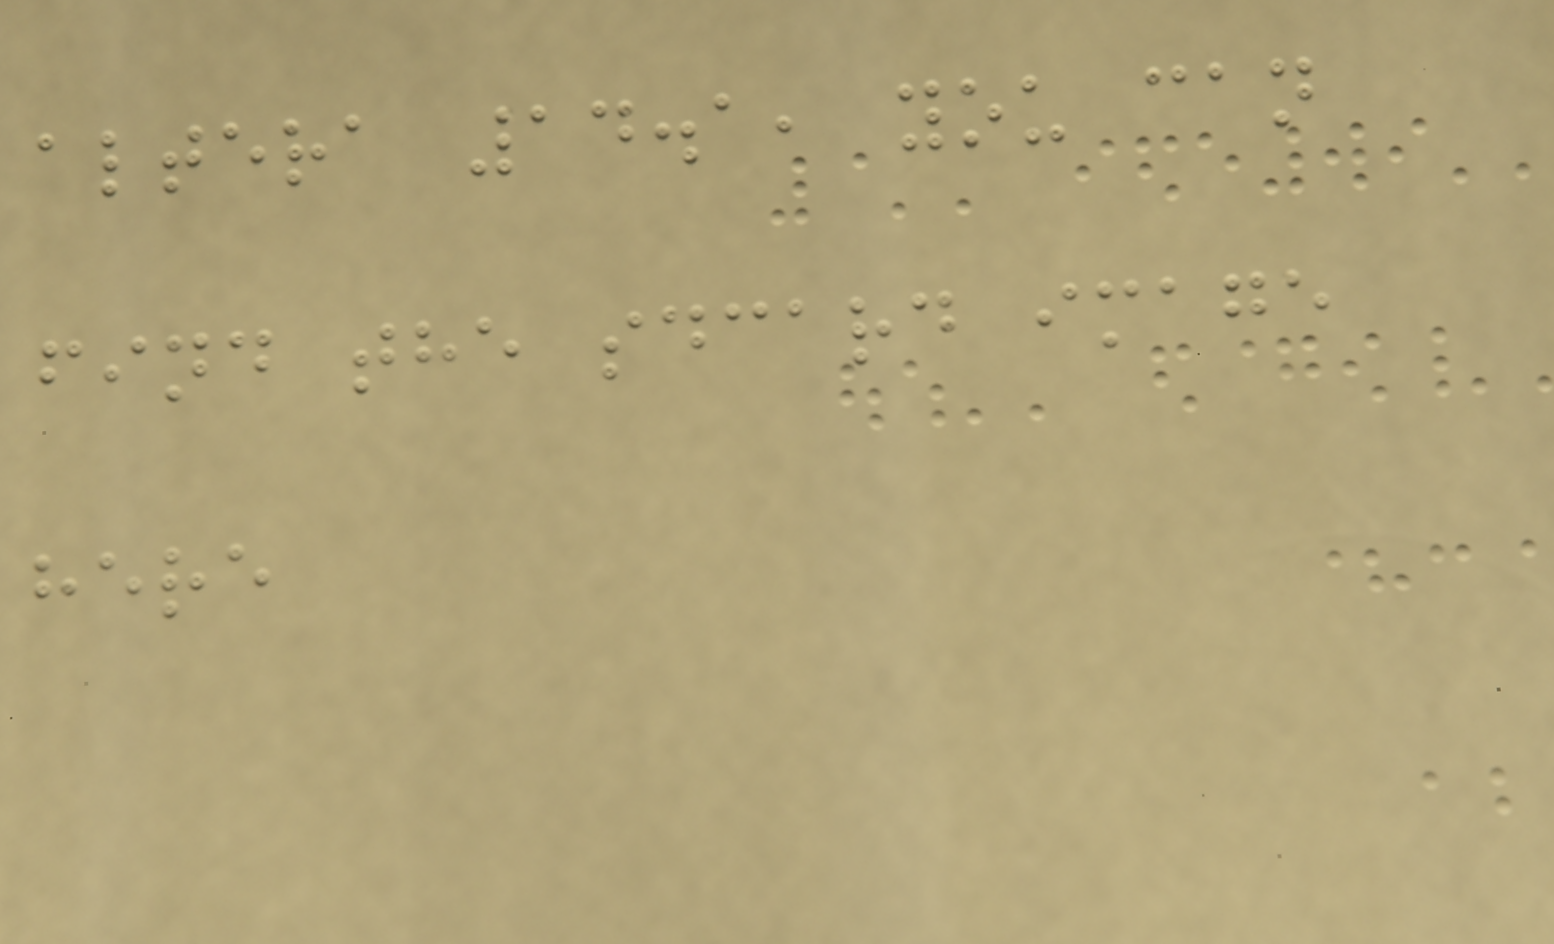altera 14.1, you can
find the sdcard image
here
